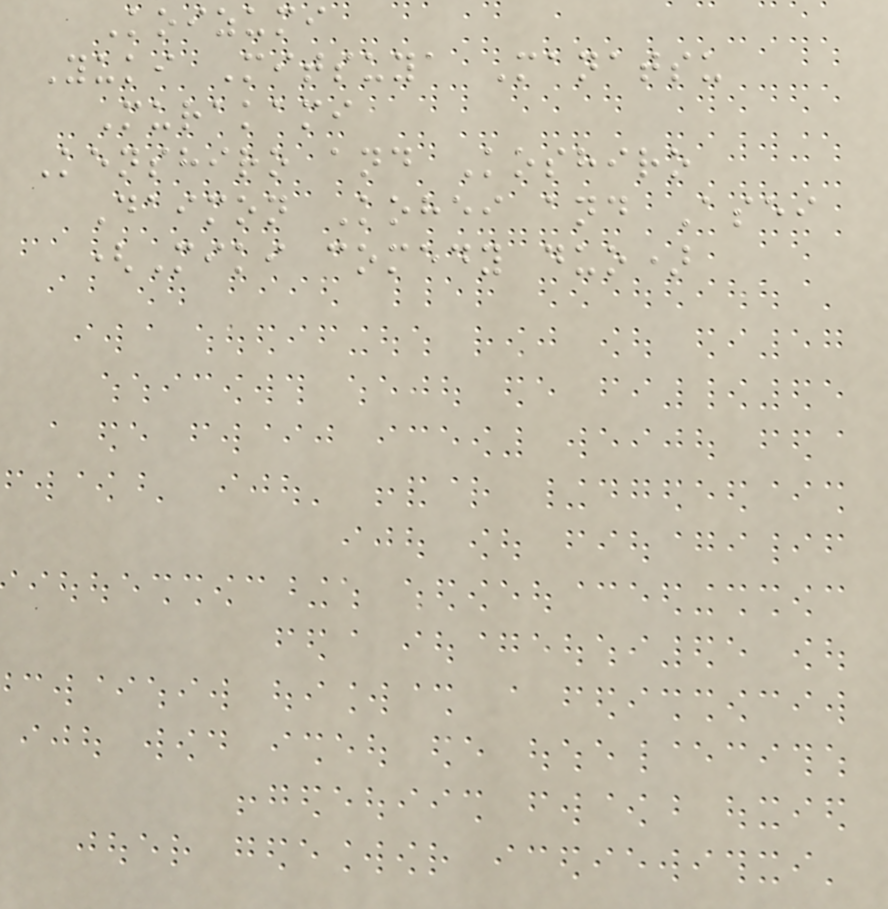Koizumi
Yuki Mitsuya Manatsu
Murakami
Kenshiro and Koshiro
Daimon Kohei and Asei
(Miki comedy duo)
